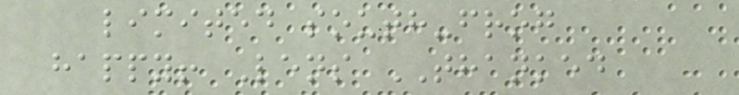limited south-frog
happy! Lens THANKED
